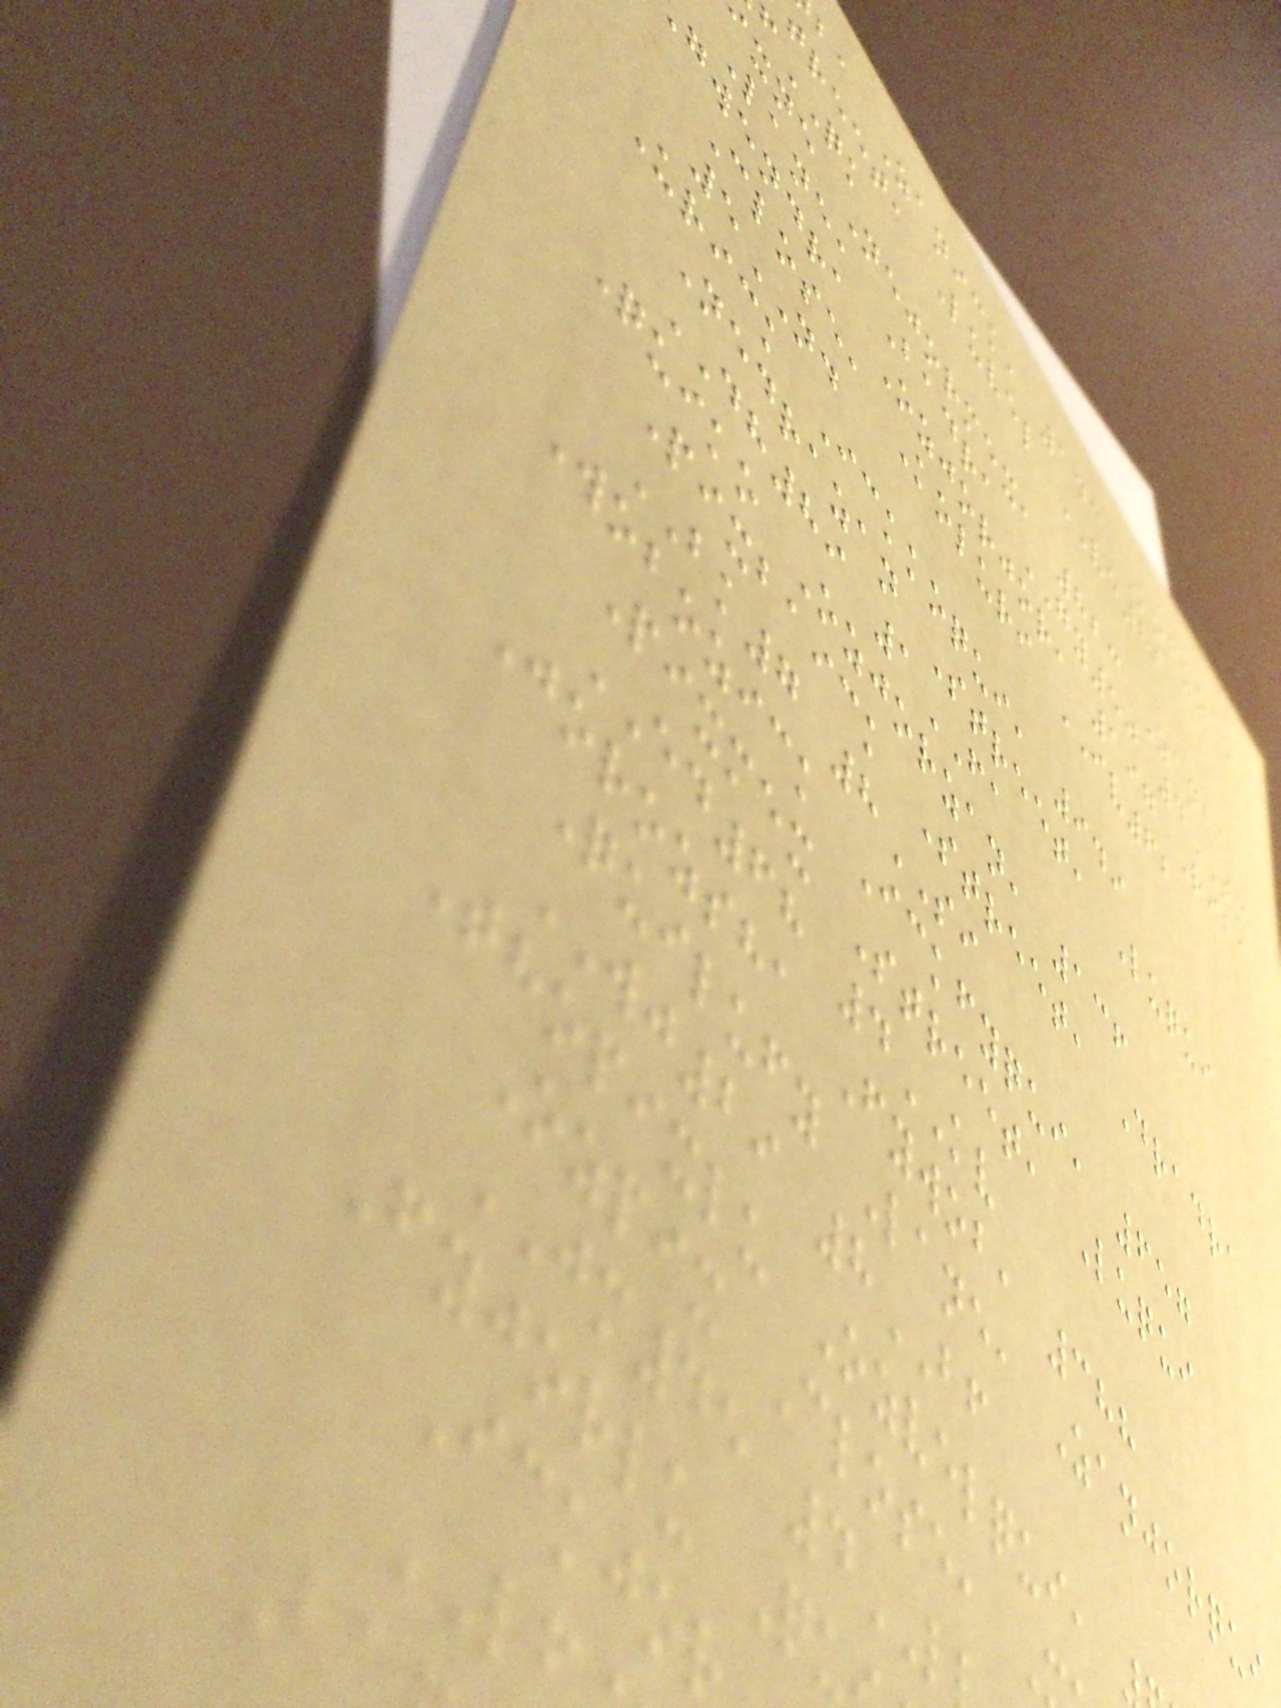ba Zanick, 143 Kofyzan
treet, Luvel VE82
QK
xne Nejormex, 823 Zanba
Lane, Badra GY50 4TX
gwendra Ozjorjor, 197 Riba
Close, Koluri IV62
5ND
Urick Ickkoqui, 949
Nedrazan Street, Luqui
DH89 1FA
Quiko Ozjorzan, 136
Pixbaick Street, Dradra
BK7 8SI
Wobozick Ickfyqui, 657
Pixmex Street, Luqui
ED68 4KV
Jorozsha Fywob, 388
Quilufy Lane, Zanjorqui
WJ29 8BF
Thopixlu Ozvelqui,
Ozpix Close,
JM45 4
Fyjorlu Qu
Ickjor
